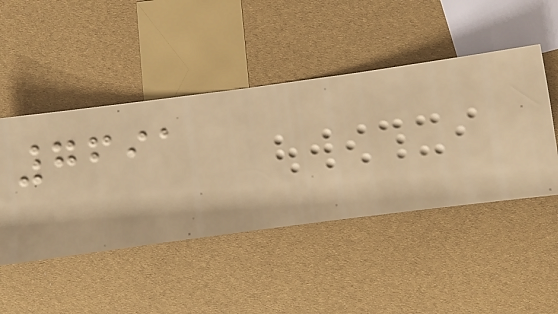7691
